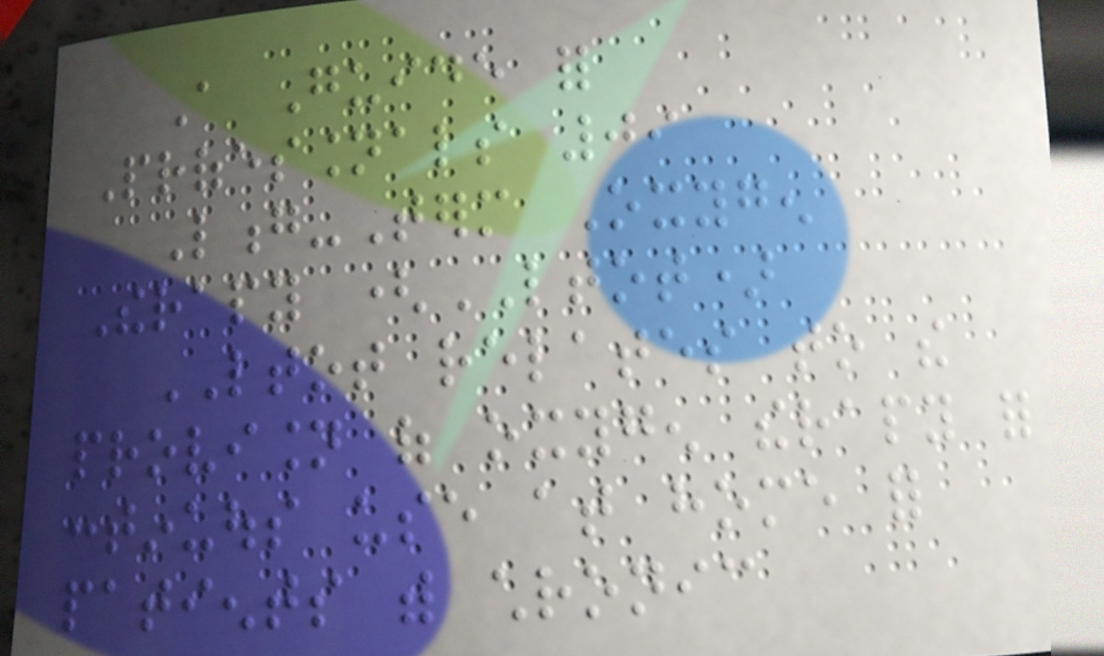A Guide for
Professionals 09
Long-Term Oxygen
Therapy (LTOT)
LTOT relates to the
provision of oxygen therapy for
continuous use at home for
patients with chronic
